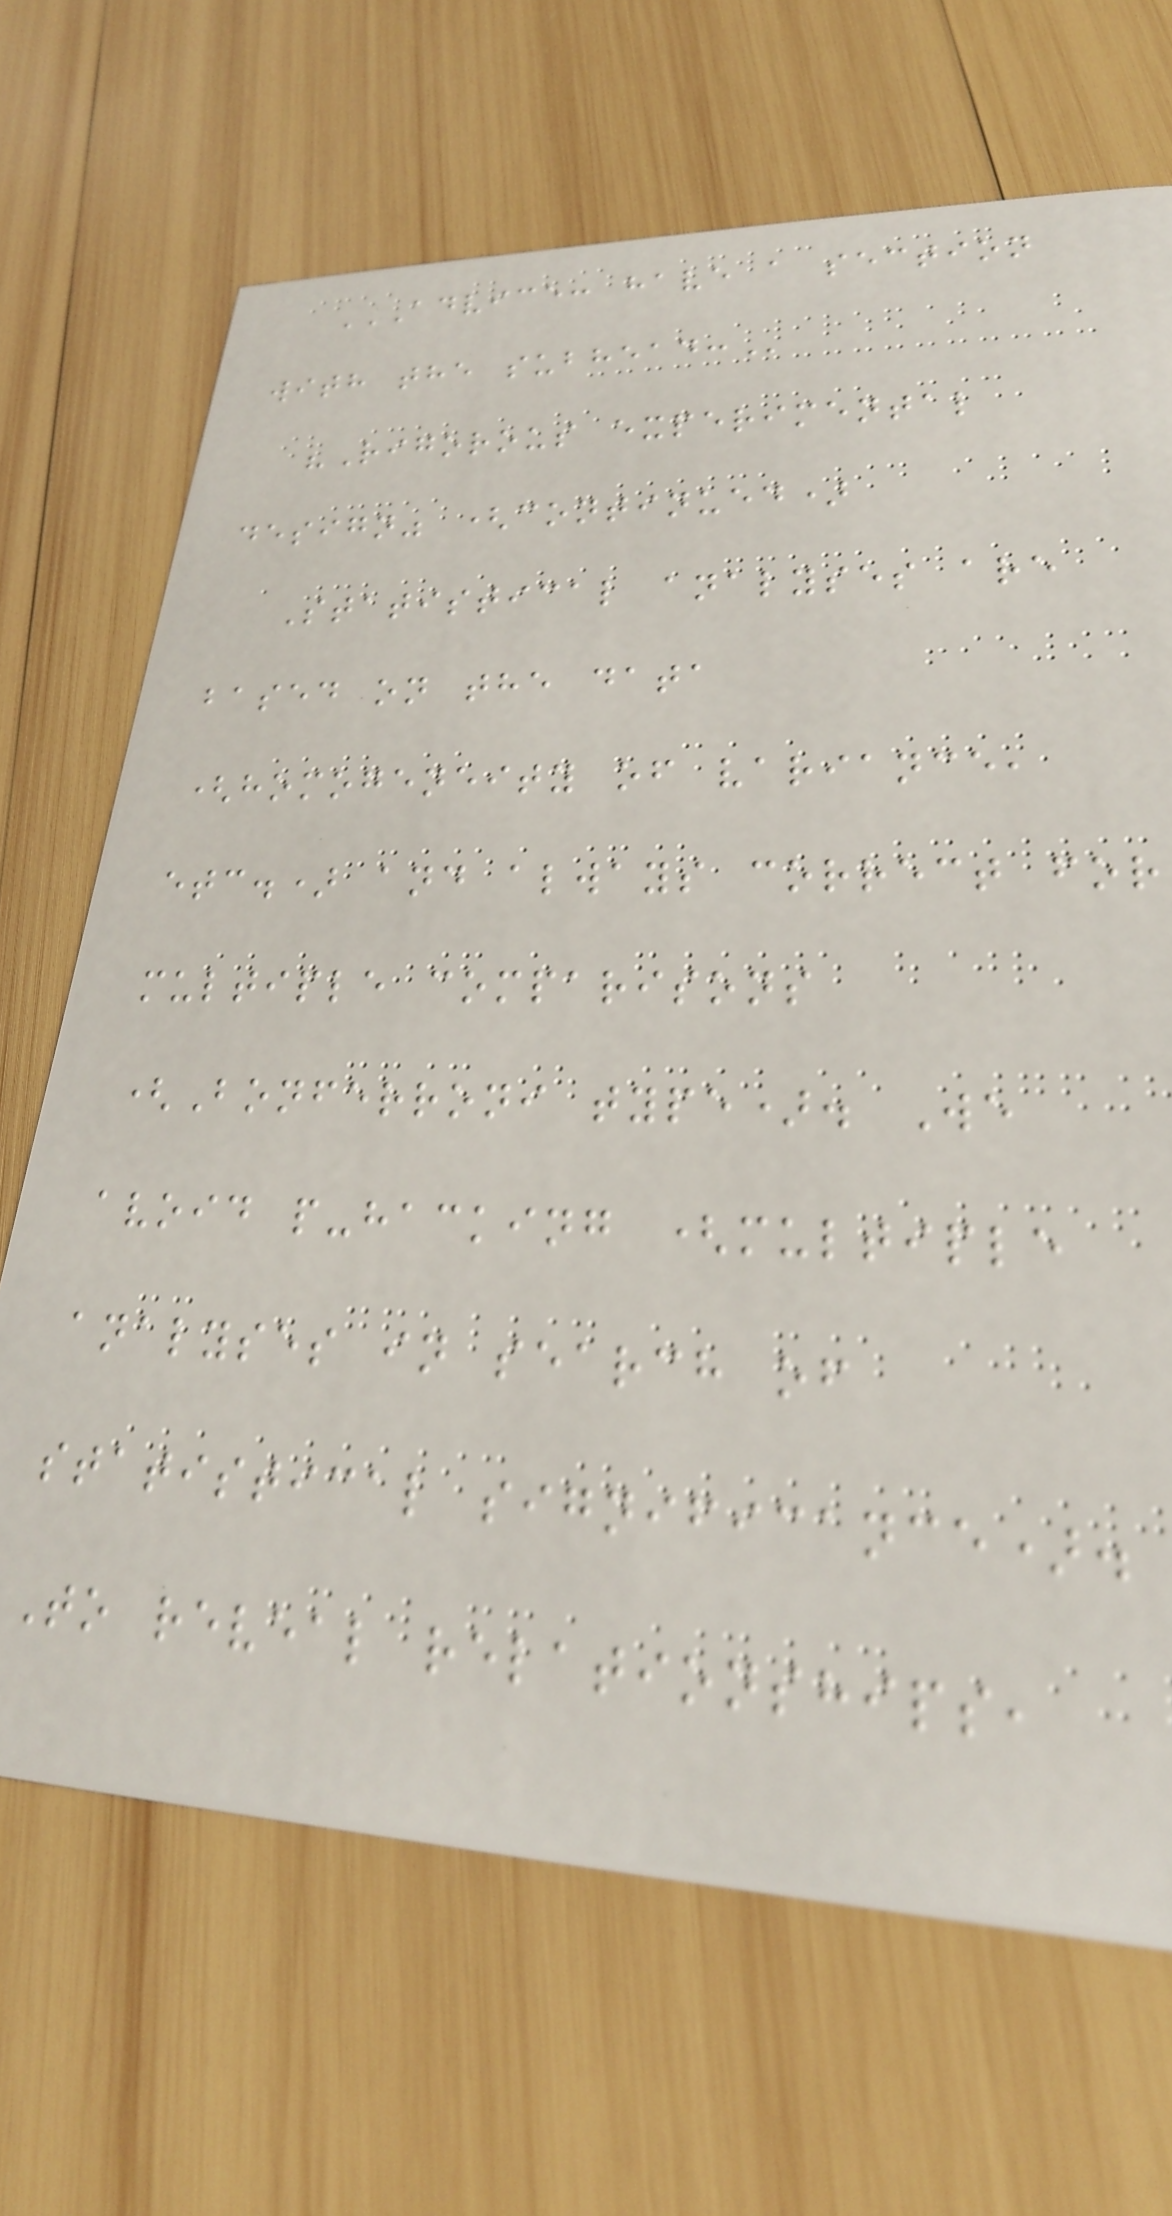ADVICE: HAVE A SECTION
WITH THE SUBHEAD:
"Rigorous experimental
design" (continued)
Statistical analyses are
based on the data
(homogeneity of variance,
etc.) and always correct for
multiple comparisons
(Bonferroni type). We
avoid p-hacking (multiple
analyses in search of
statistical significance).
To reveal relationships,
